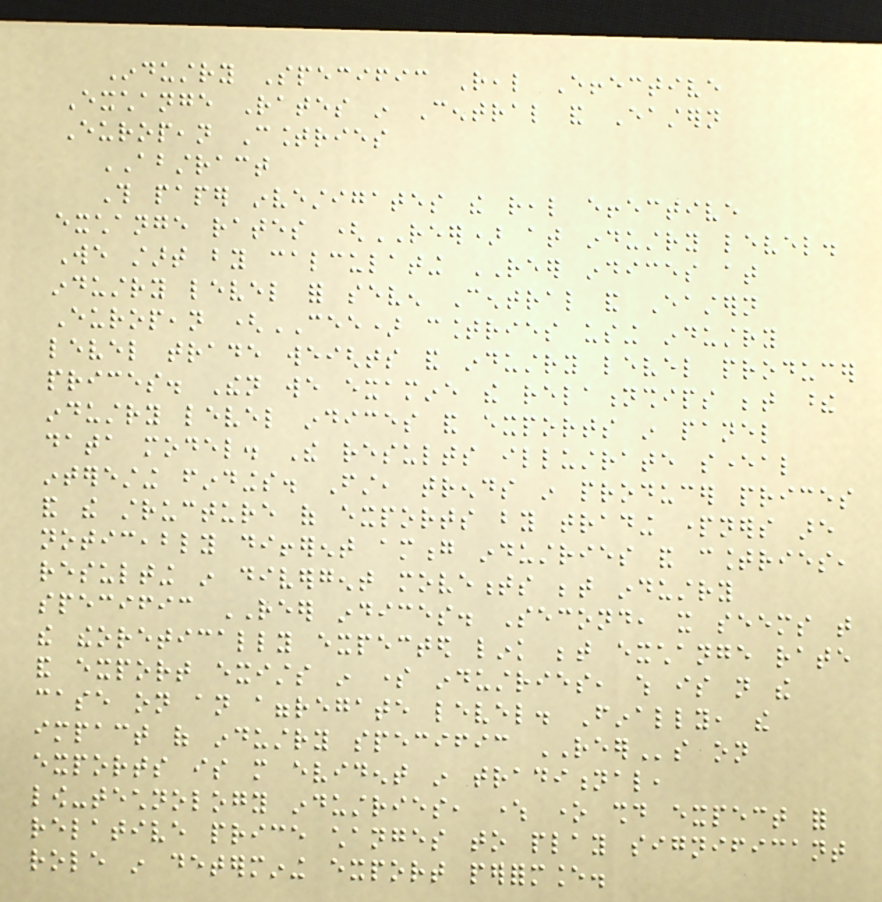Industry Specific Real Effective
Exchange Rates in Central and Eastern
European Countries
ABSTRACT
This paper investigates the real effective
exchange rates (REER) at industry level.
We start by calculating REER indices at
industry level for seven Central and Eastern
European (CEE) countries using industry
level trade weights and industry level producer
prices. Then we examine the relationships between these
industry level indices and exports in panel
data model. The results illustrate several
interesting findings. First, trends in producer prices
and the structure of exports by trading partners are
noticeably different among industries and countries,
resulting in divergent movements between industry
specific REER indices. Second, it seems that
the theoretically expected link between exchange rate
and export exists in some industries, which is not the
case on an aggregate level. Finally, the
impact of industry specific REERs on
exports is more evident in traditional,
low-technology industries, where one should expect for
relative price changes to play significant
role in determining export performance.
